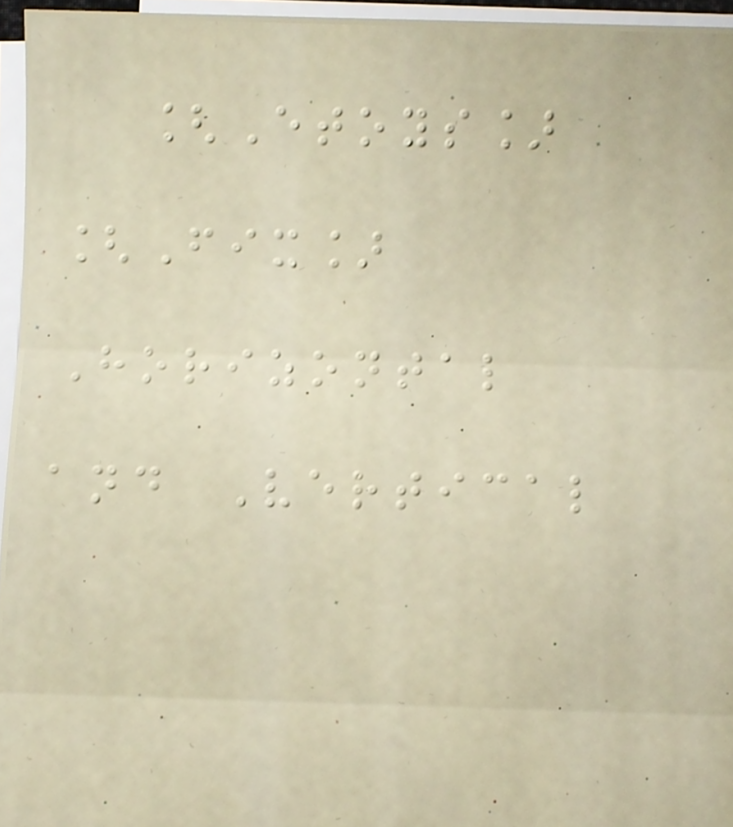[Etoys]
[Fix]
Horizontal
and Vertical
